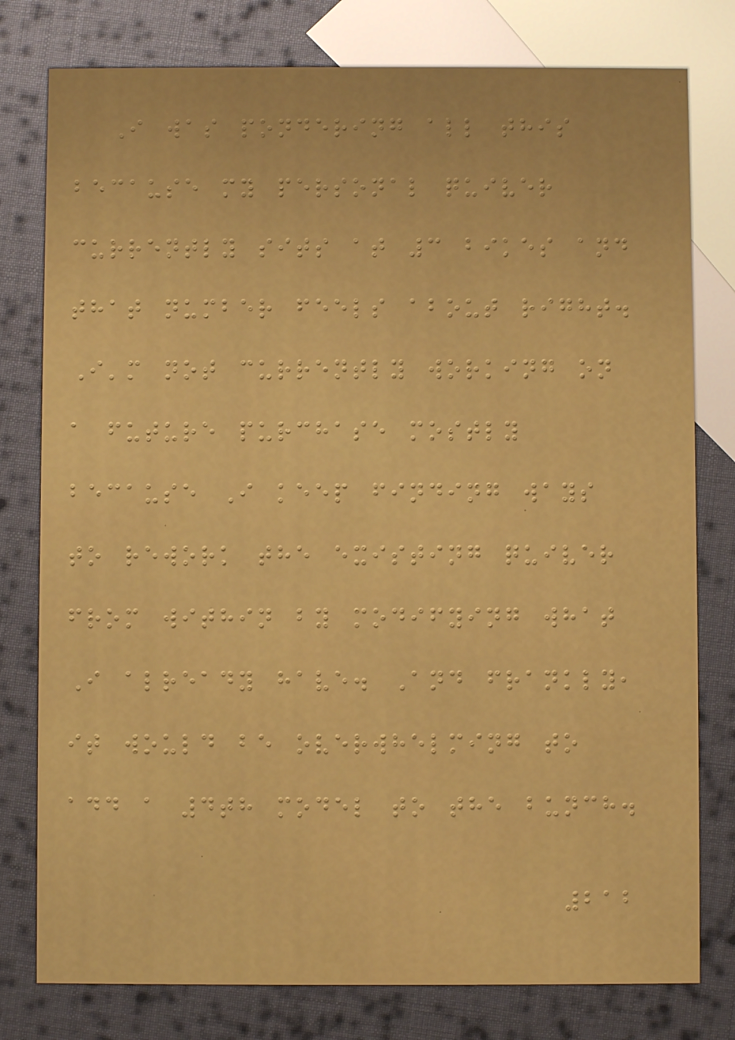I was pondering all this
because my personal quiver
currently sits at 3 bikes and
that number feels about right.
I'm not currently working on
a future purchase mostly
because I keep finding ways
to rework the existing quiver
from within by modifying what
I already have. And frankly,
it would be overwhelming to
add a 4th model to the bunch.
212
